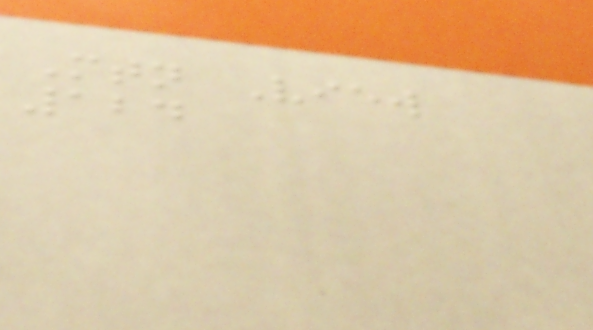Mtn View
124
